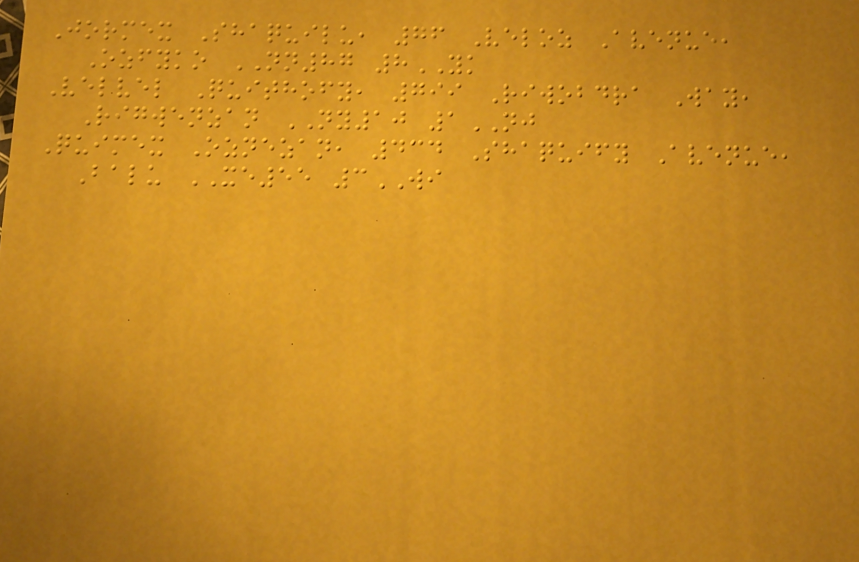Jormex Shaquilu, 76 Veloz Avenue,
Ozfyko NN87 8YK
Velvel Quithofy, 799 Riwobdra Way,
Rigwenzan NY10 1NJ
Quimex Oznezan, 434 Shaquify Avenue,
Balu XE55 3WI
